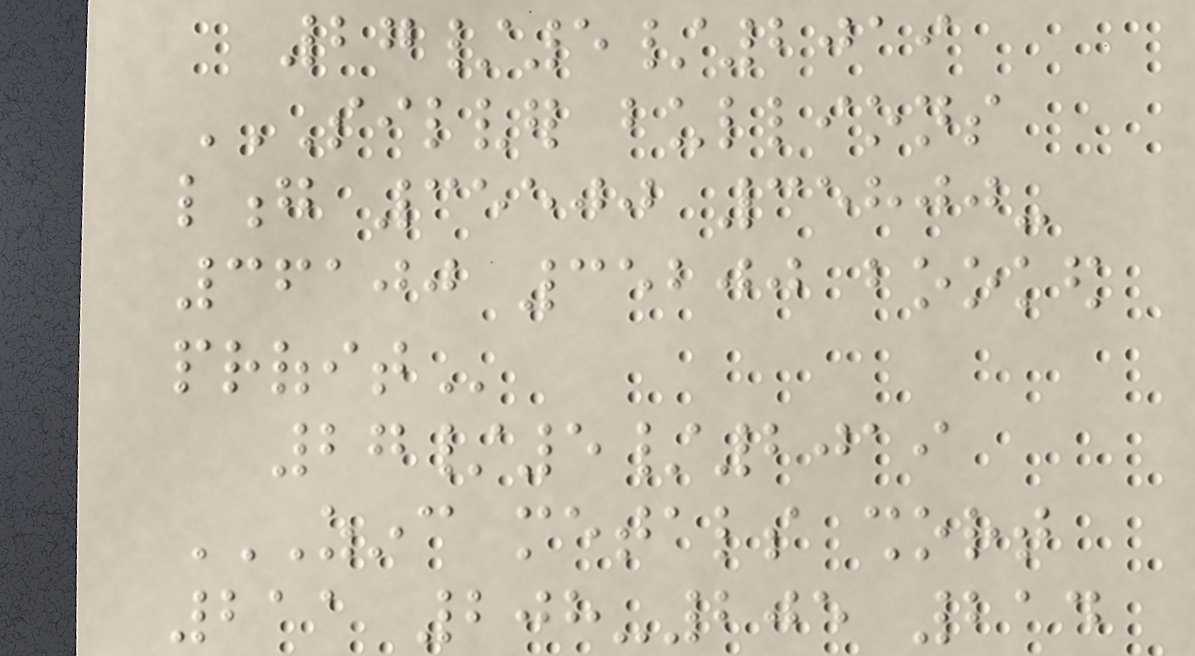27/5/2019
SILVER BULLIONS
LONG 35500 35800-
36100 35200 BOOKED
PROFIT
27/5/2019
ZINC METALS SHORT
211 208-205 214
